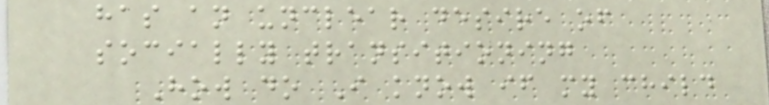has an unclear desire of
socially transitioning
How do I know if my child
